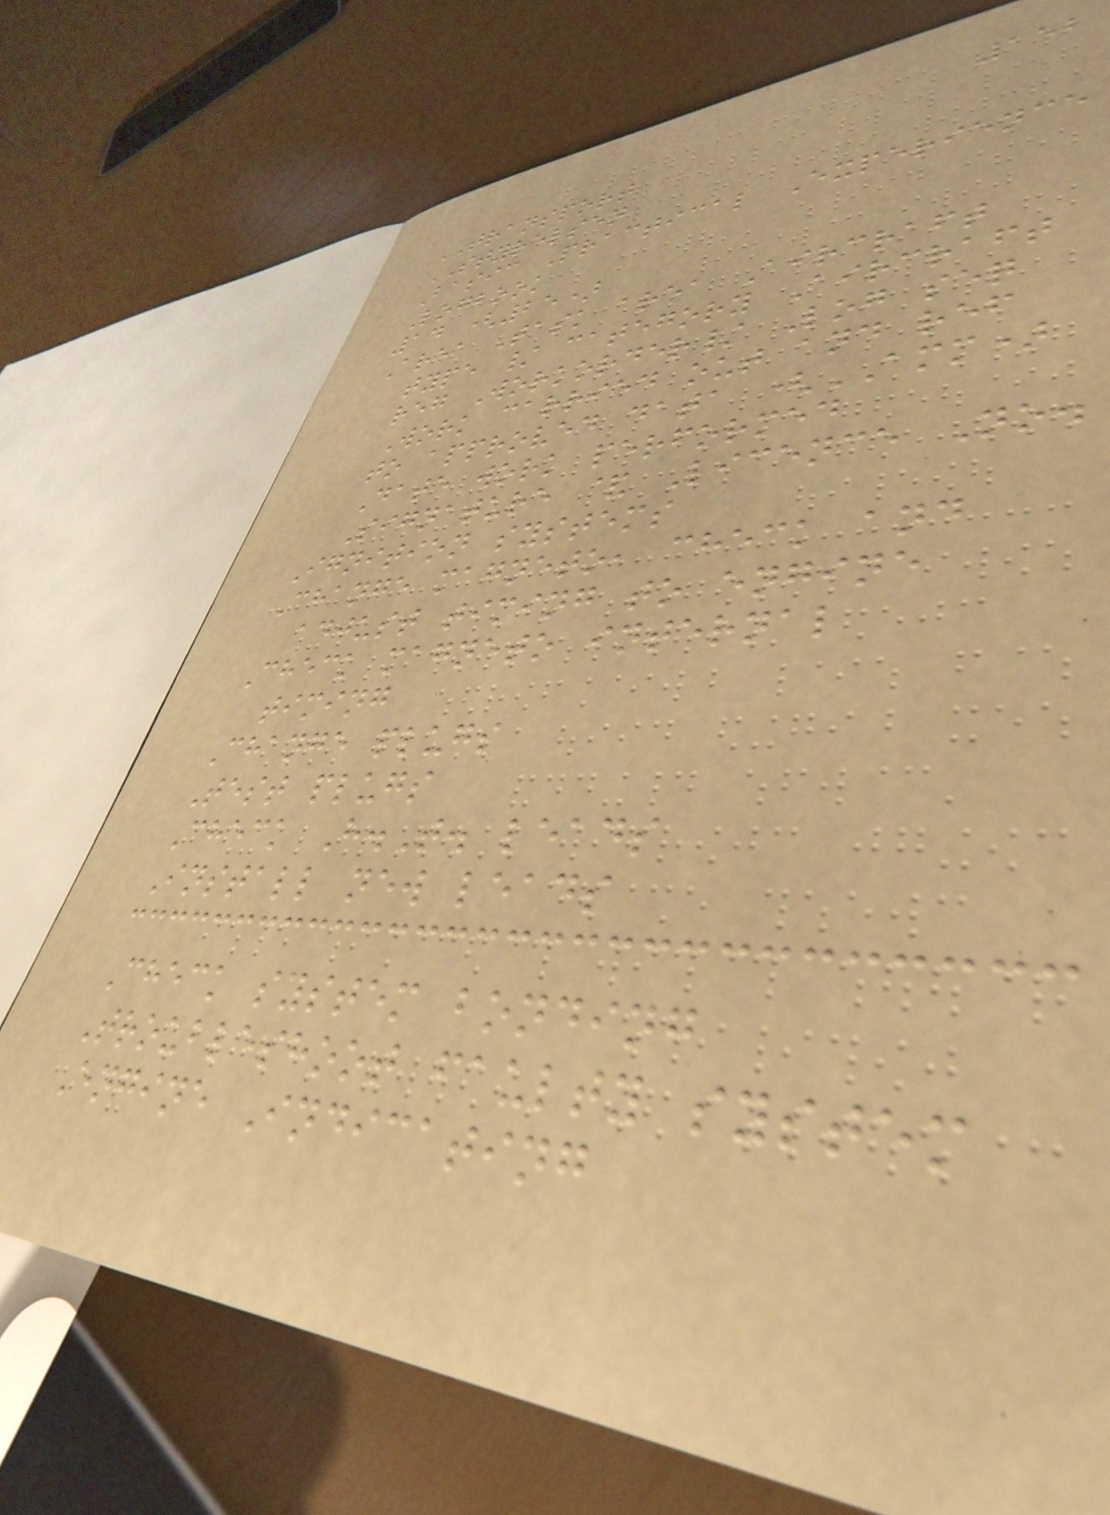152
TRANSPORT
STYRELSEN
Basic Practical Experience
Logbook
14 (25)
Area Task area Aircraft
type / category Aircraft
reg Workorder/ Log seq
Work carried out and ref
to approved data (AMM)
Date work performed
Signature & Licence No.
Ignition systems
Change magneto, check and
adjust timing to engine
Check magneto internal
timing
Change plugs
Test plugs
Check H.T. leads
Install new leads
Check system bonding
Troubleshoot faulty system
Engine Indicating
